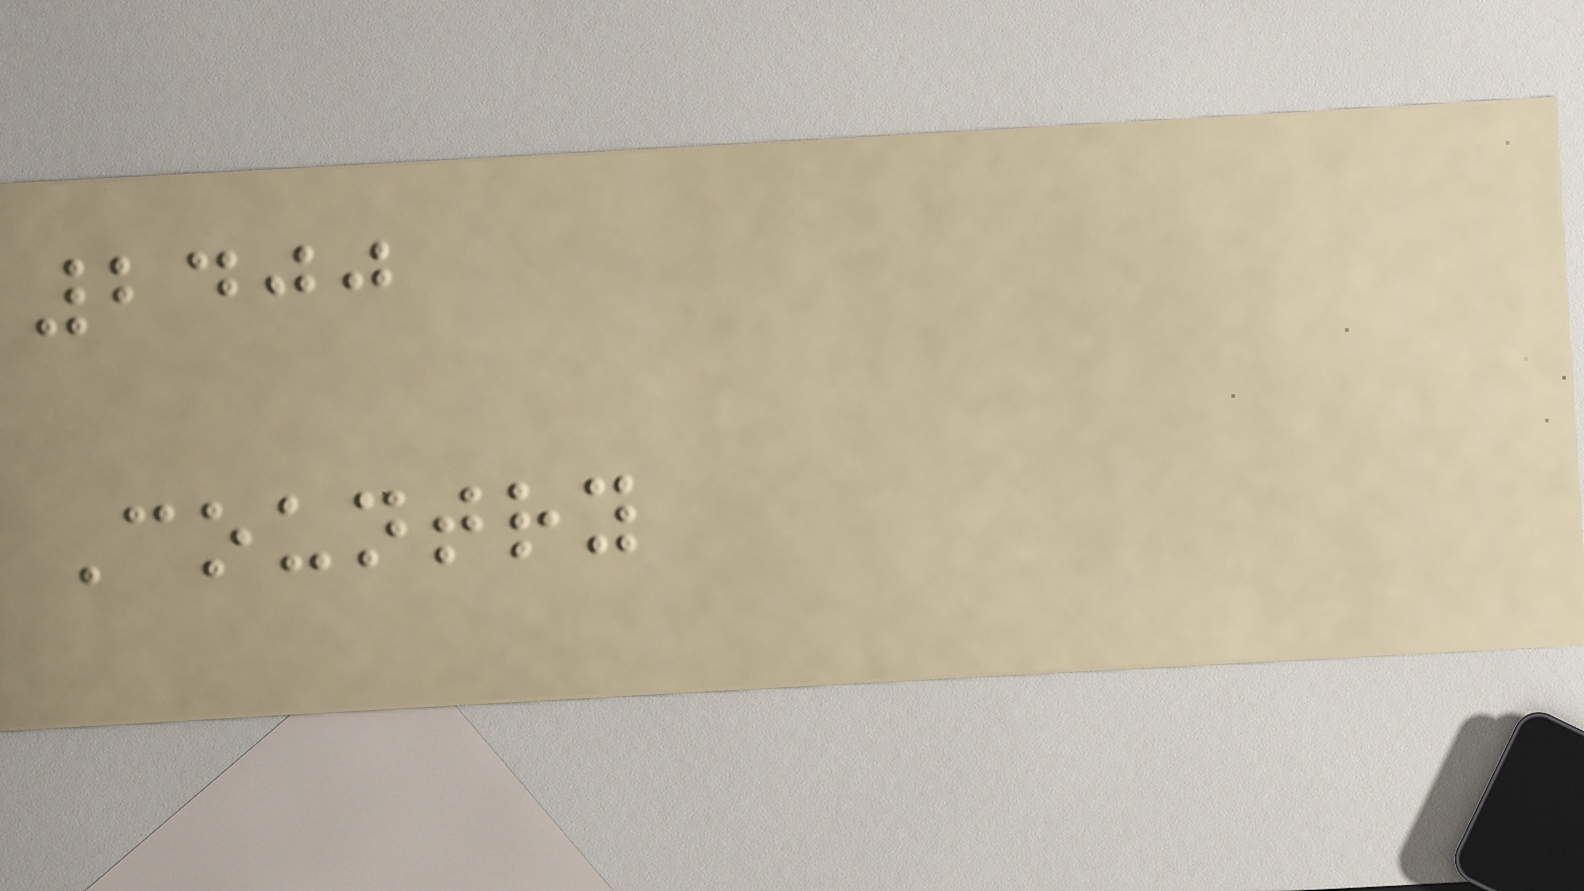2400
Country
